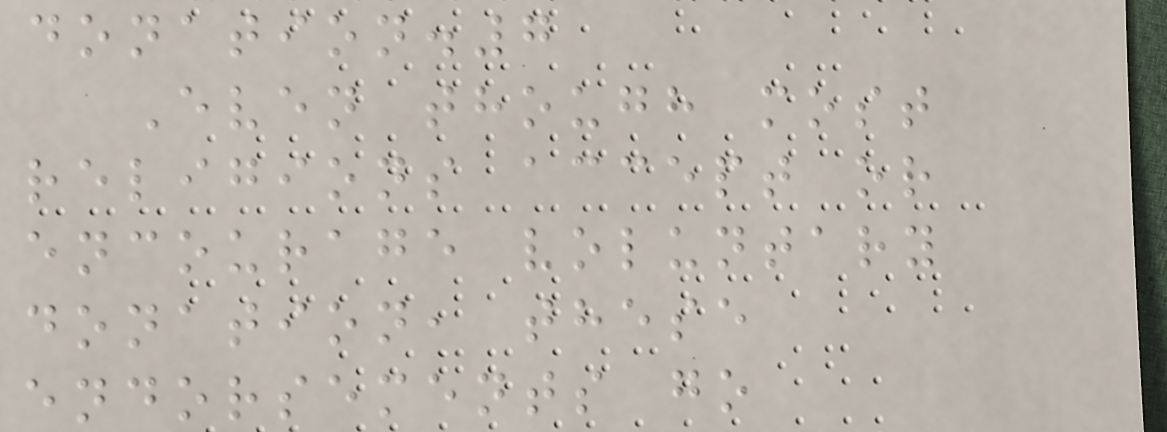donation.7
Even though most
religions accept or
encourage voluntary
donation, these
endorsements go
